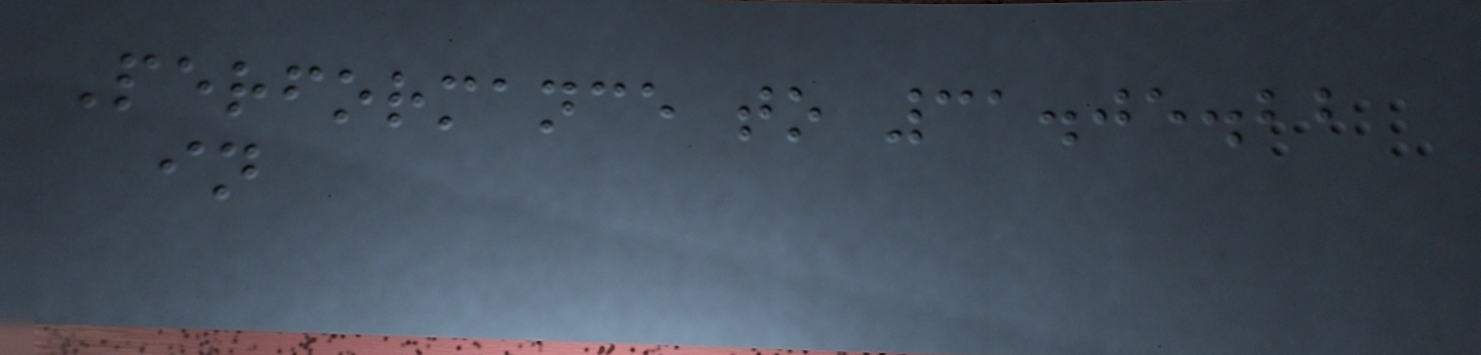Performance to 31.05.22
in
